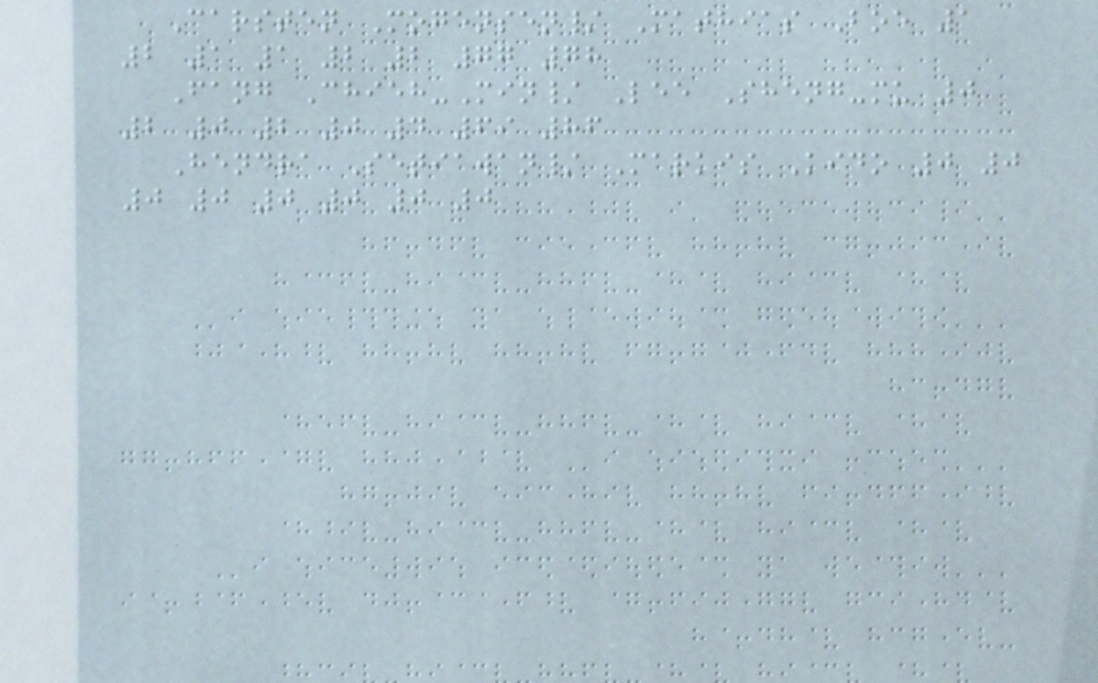Carsten Mogensen/ Mathias Boe 1
2 1 1 2 2 77 78
Fang Chieh-Min/ Lee Sheng-mu 0
2 0 2 0 4 69 86
Hendra Setiawan/ Markis Kido 0 0
0 0 0 0 0 0
